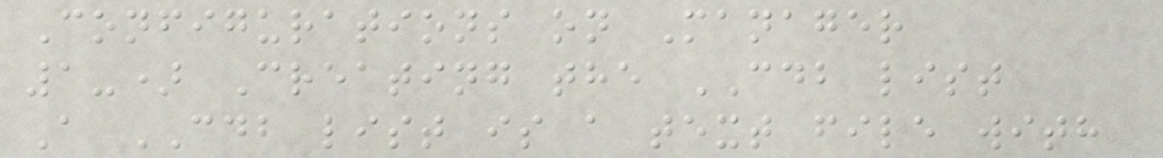Configurations on Manager
1-) Creating the CDB list
A CDB list is a text file with
